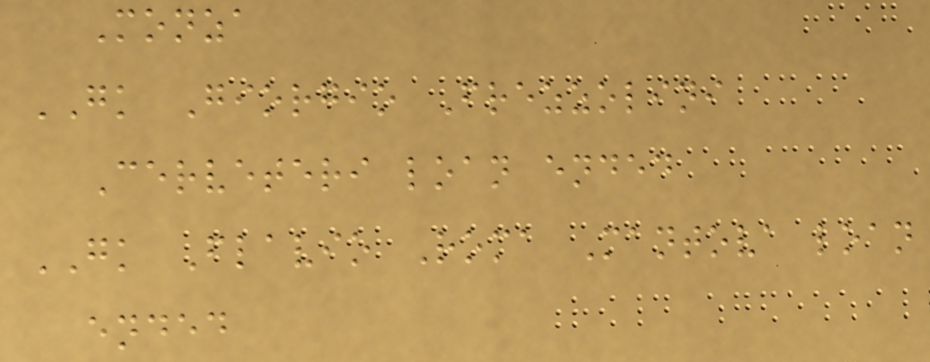Monza
GK Giorgio Frezzolini
Cerveteri loan ended
GK Flavio Roma Mantova loan
ended
